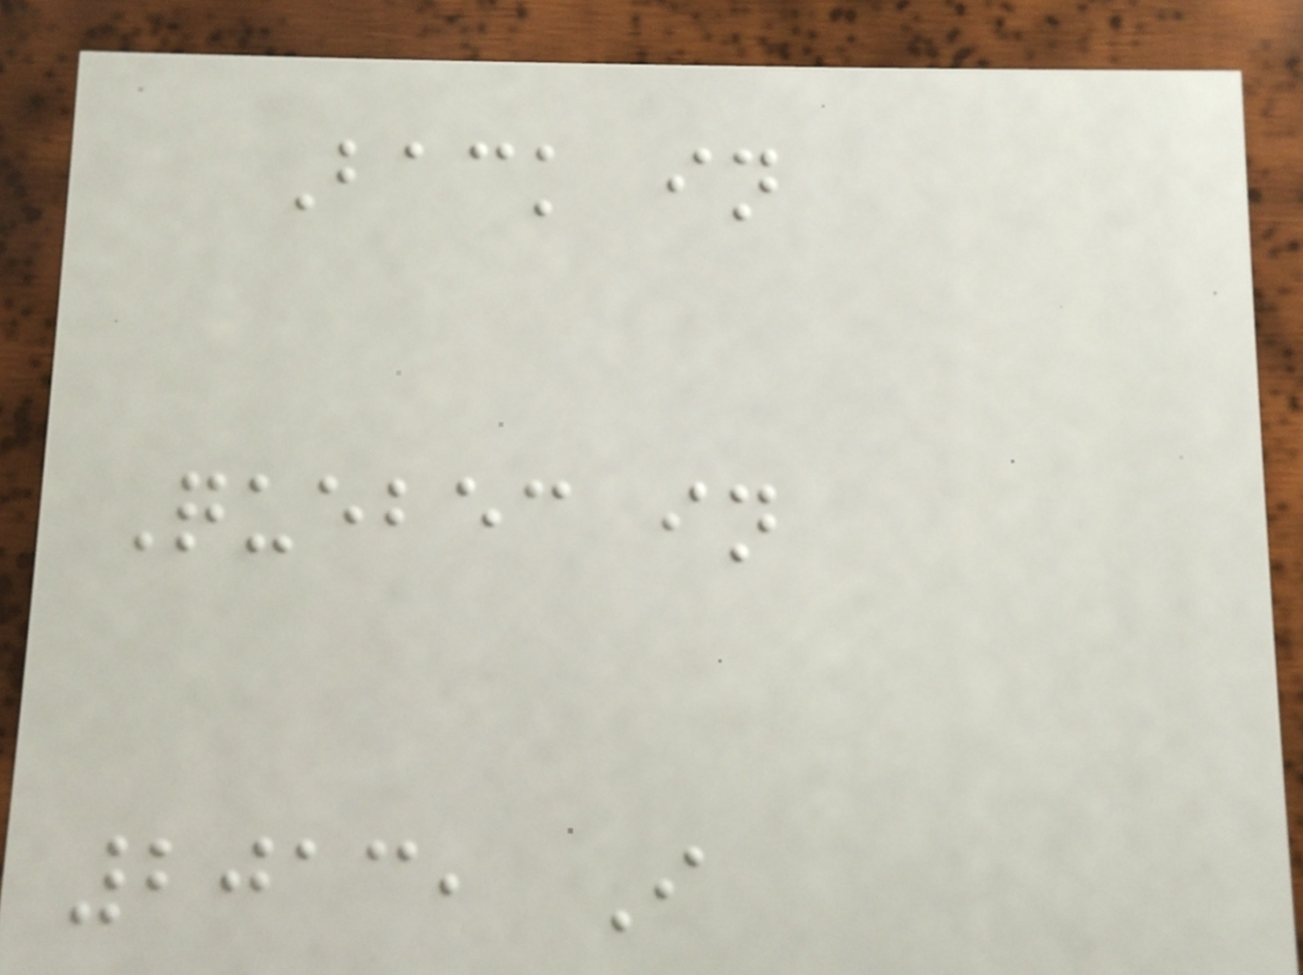Back in
Quebec in
2013, I
